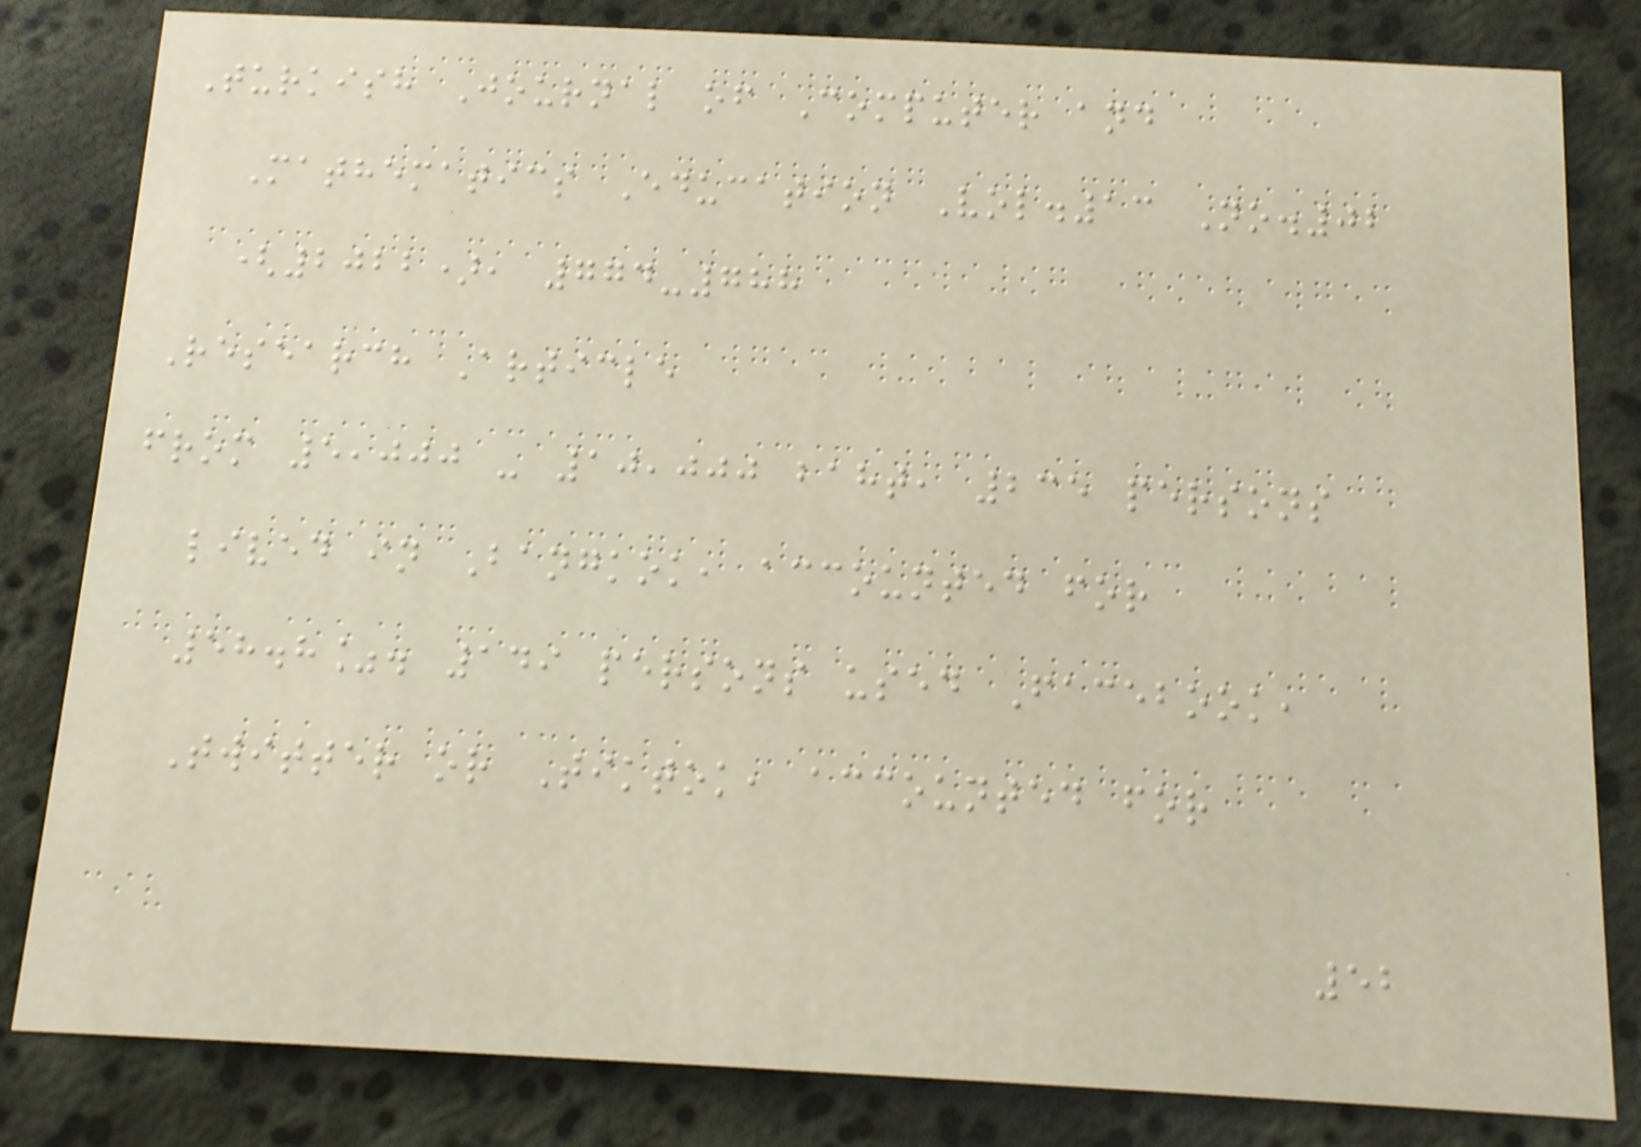Turkish Journal of Computer and
Mathematics Education Vol.13 No.02
(2022), 774-788
Research Article
from 5,000 - 10,000 baht, 235 persons
lived in Bangkok, accounted for
58.8%. 149 persons used Facebook,
Twitter or Tiktok, accounted for
52
